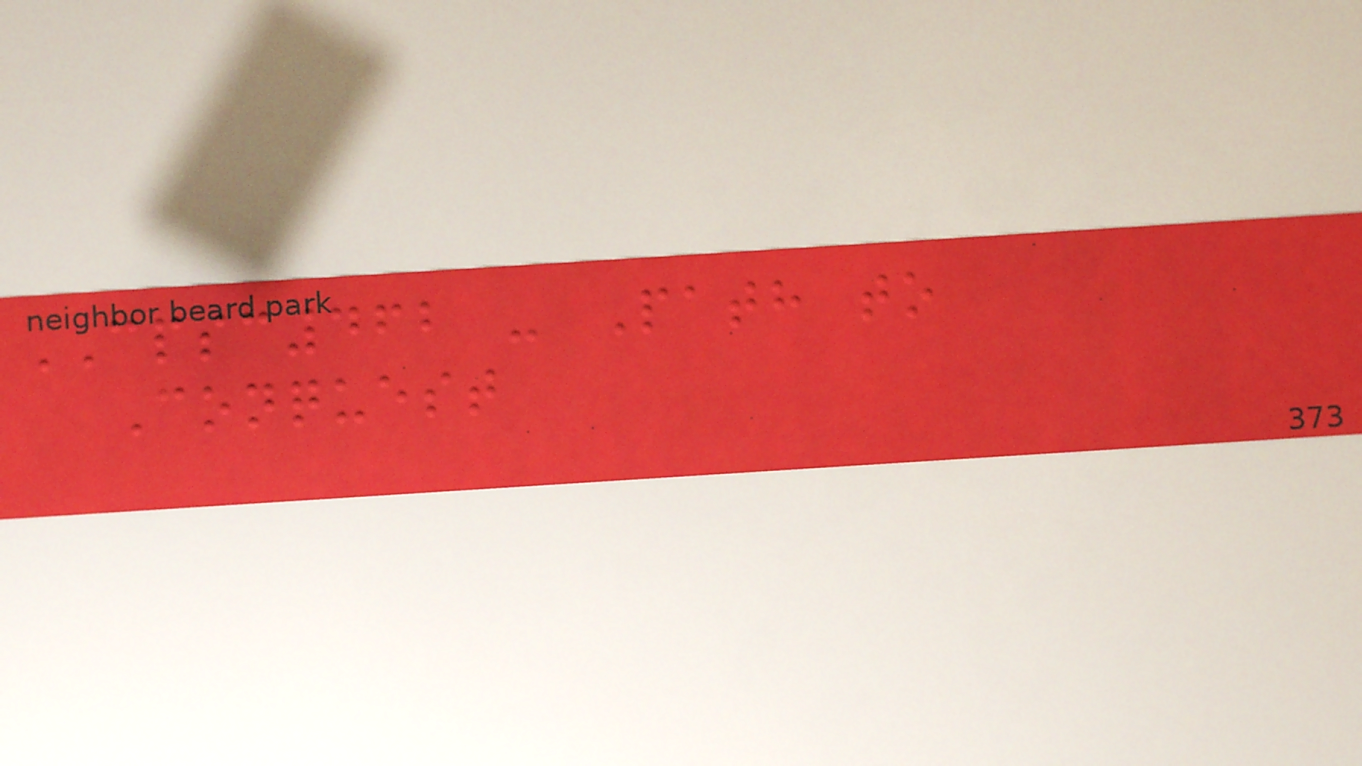CPSC462 - Path to
Conquest
